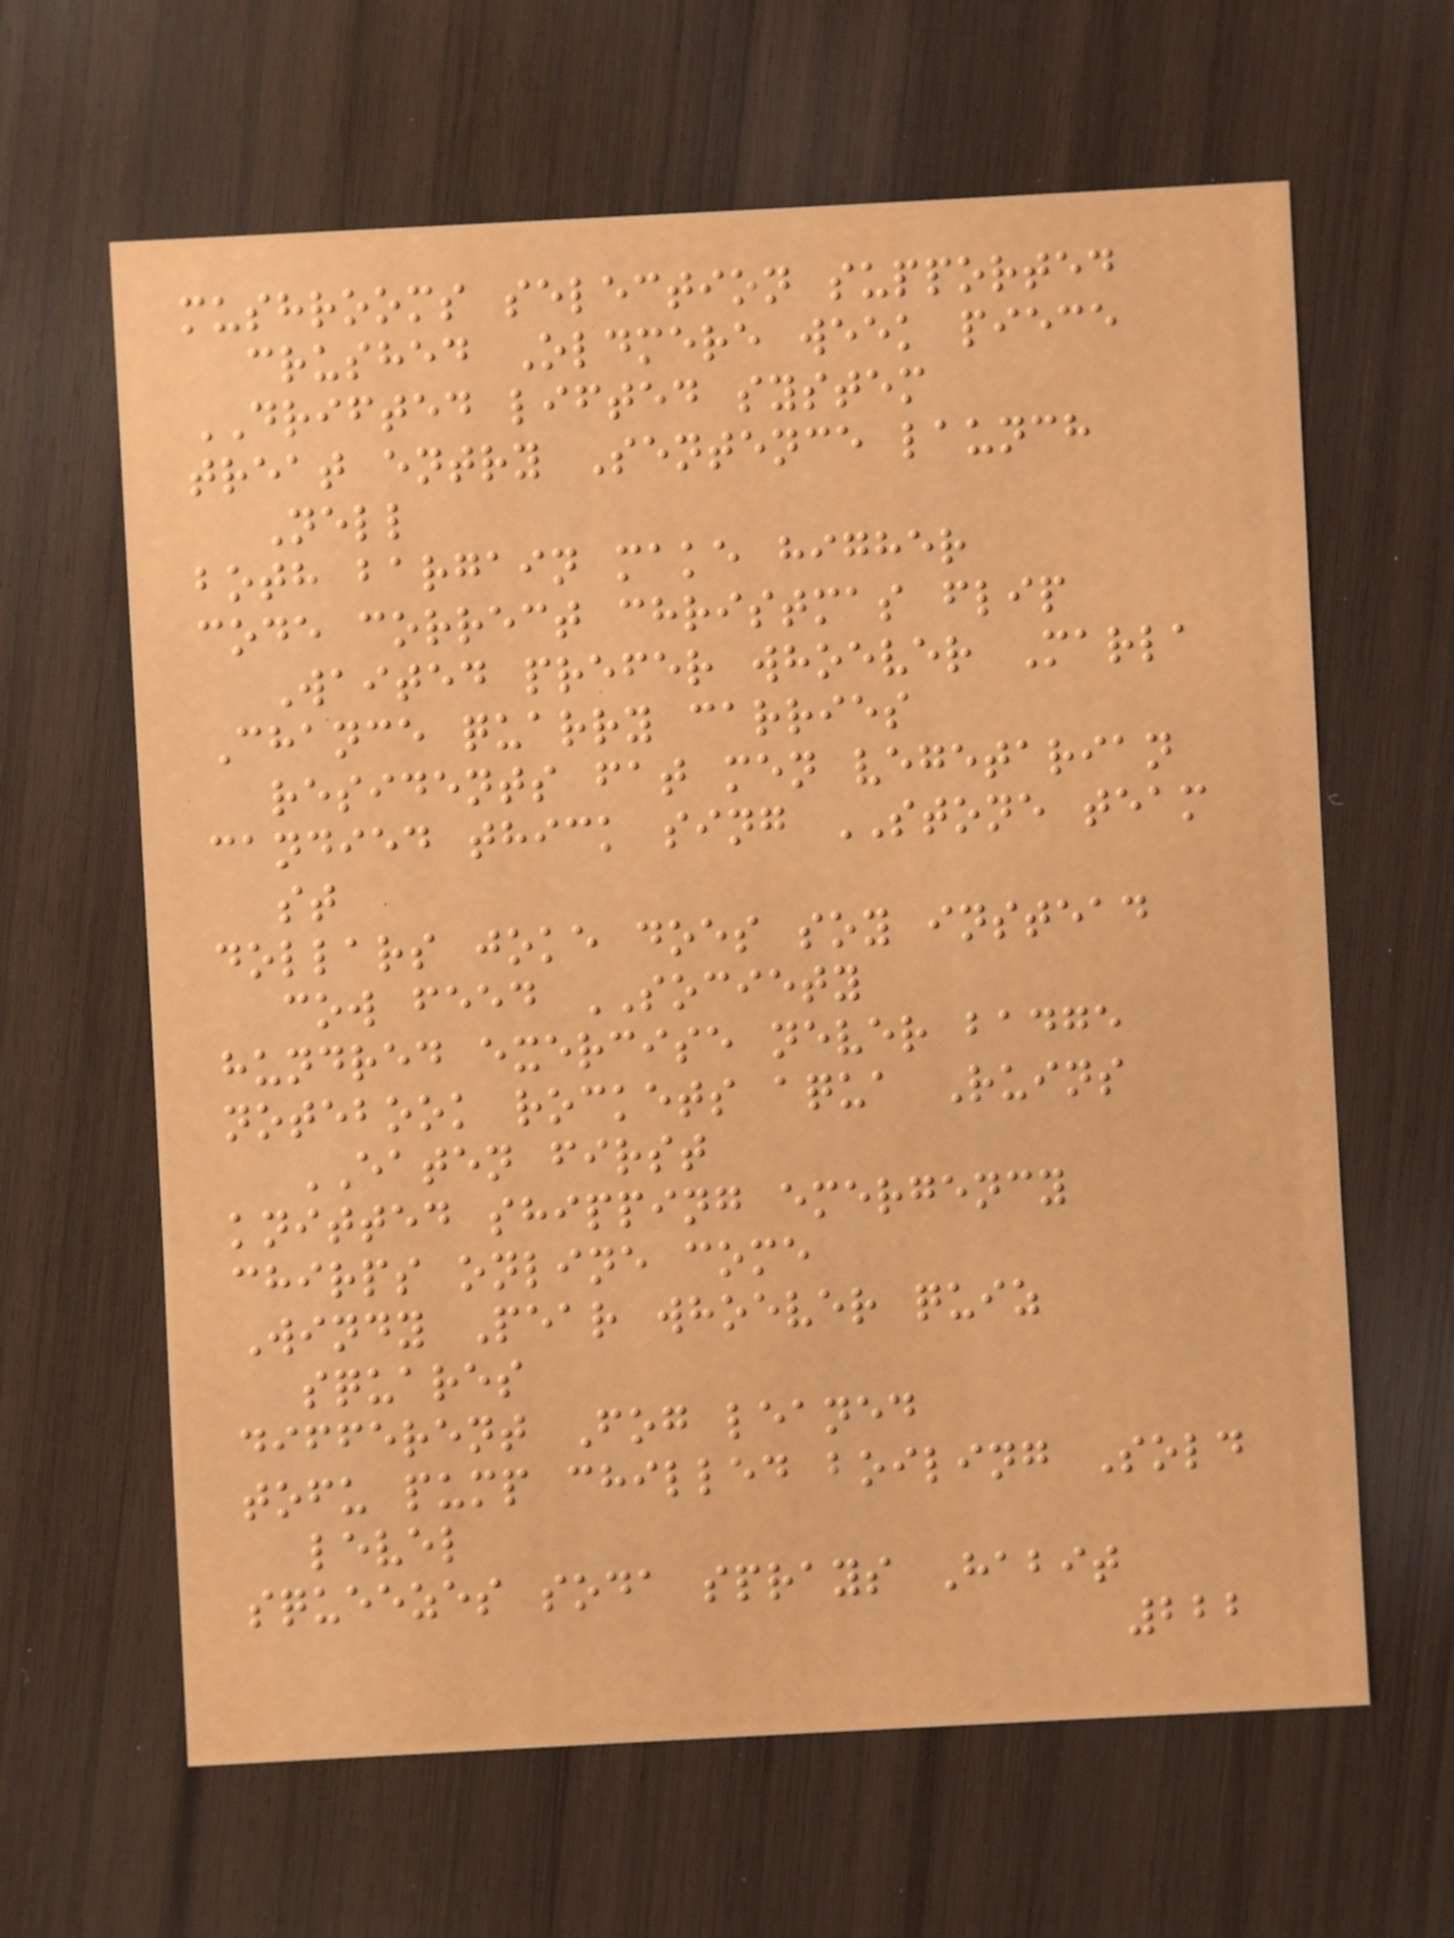mushrooms selection supported
crushed Oldmere week piece
DRIFTED lifted system
treat entry Sentence launch
Nell
both bargain make higher
code correct christmas flip
Waited prefer whoever Marla
Chance quarry carries
residents fat men vegetarian
candied thick sing STONE team
st
dollars joke does soy instead
cow feed SOCIETY
hundred exercise never badge
notebook rockets aqua Ruins
EATEN first
knitted shipping emergency
chirps online come
Windy Pear whoever quiz
squares
different Fog leaned
tofu pump chilled boiling Sold
level
squeezes soda sprays Habit
222
